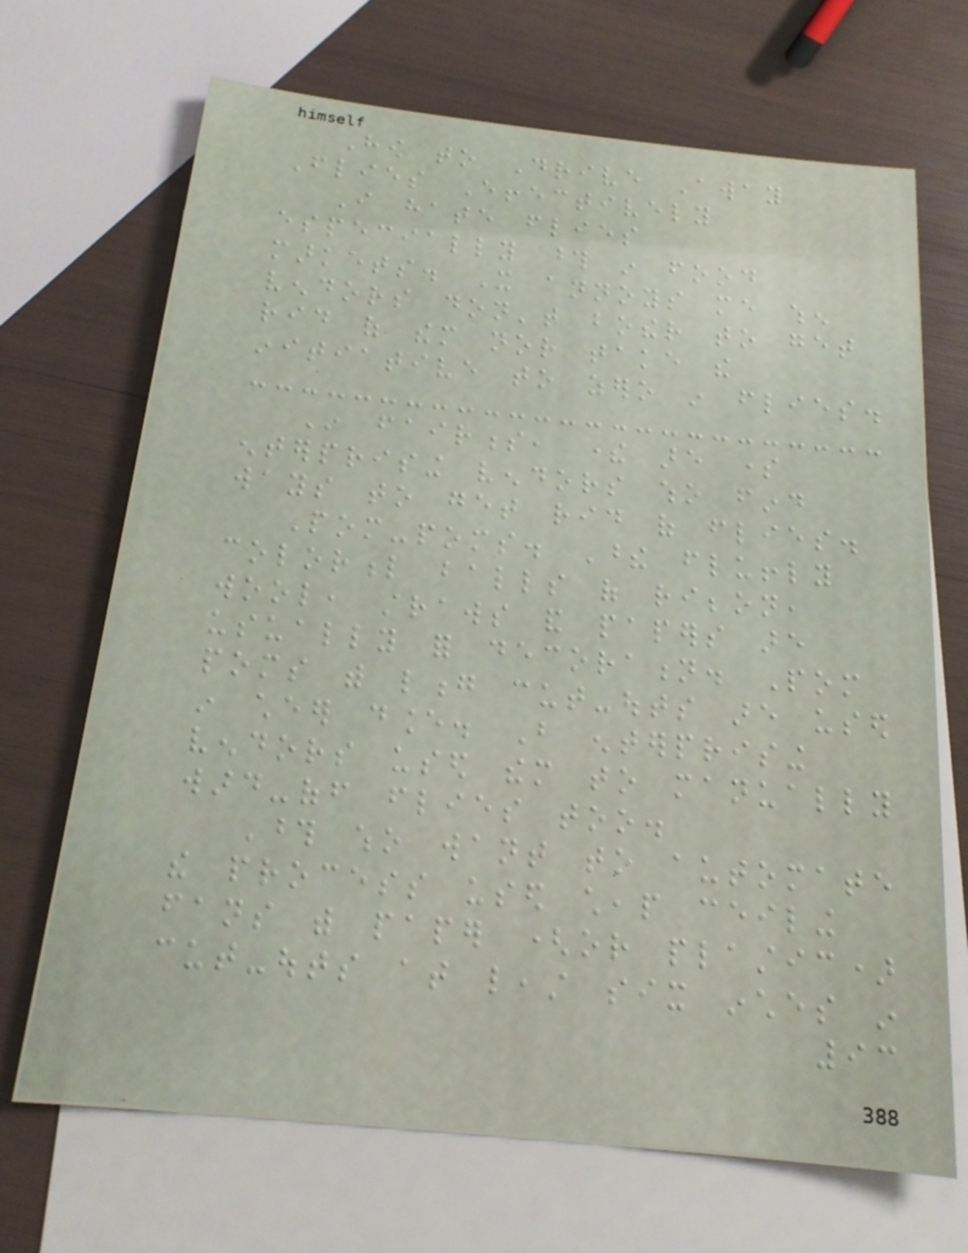How to Drive Away
Flies Effectively
I hate flies
especially those in food
markets. It annoys me when
vendors don't bother to get
rid of them nor take the
initiative to zero in flies.
In fairness, there are some
enterprising vendors who find
ways to get rid of flies.
Pom-poms. These fluffly
colorful balls of ribbon,
wool, straws and papers are
usually for decoration. Pom
poms with long cut-outs are used
in cheer dance. But enterprising
vendors used them to manually
ward-off flies too.
Those who want to automate
the process used cheap ceiling
fans with paper (or plastic)
cut-outs at least six inches in
93
